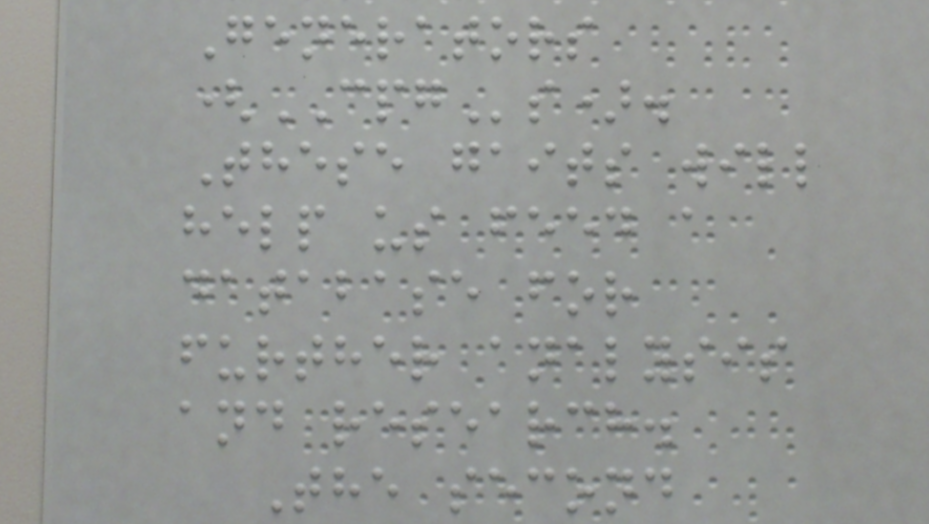Generators
(CPGs).
These gaits will
help us feed a
database for
further analysis
and research.
The second
